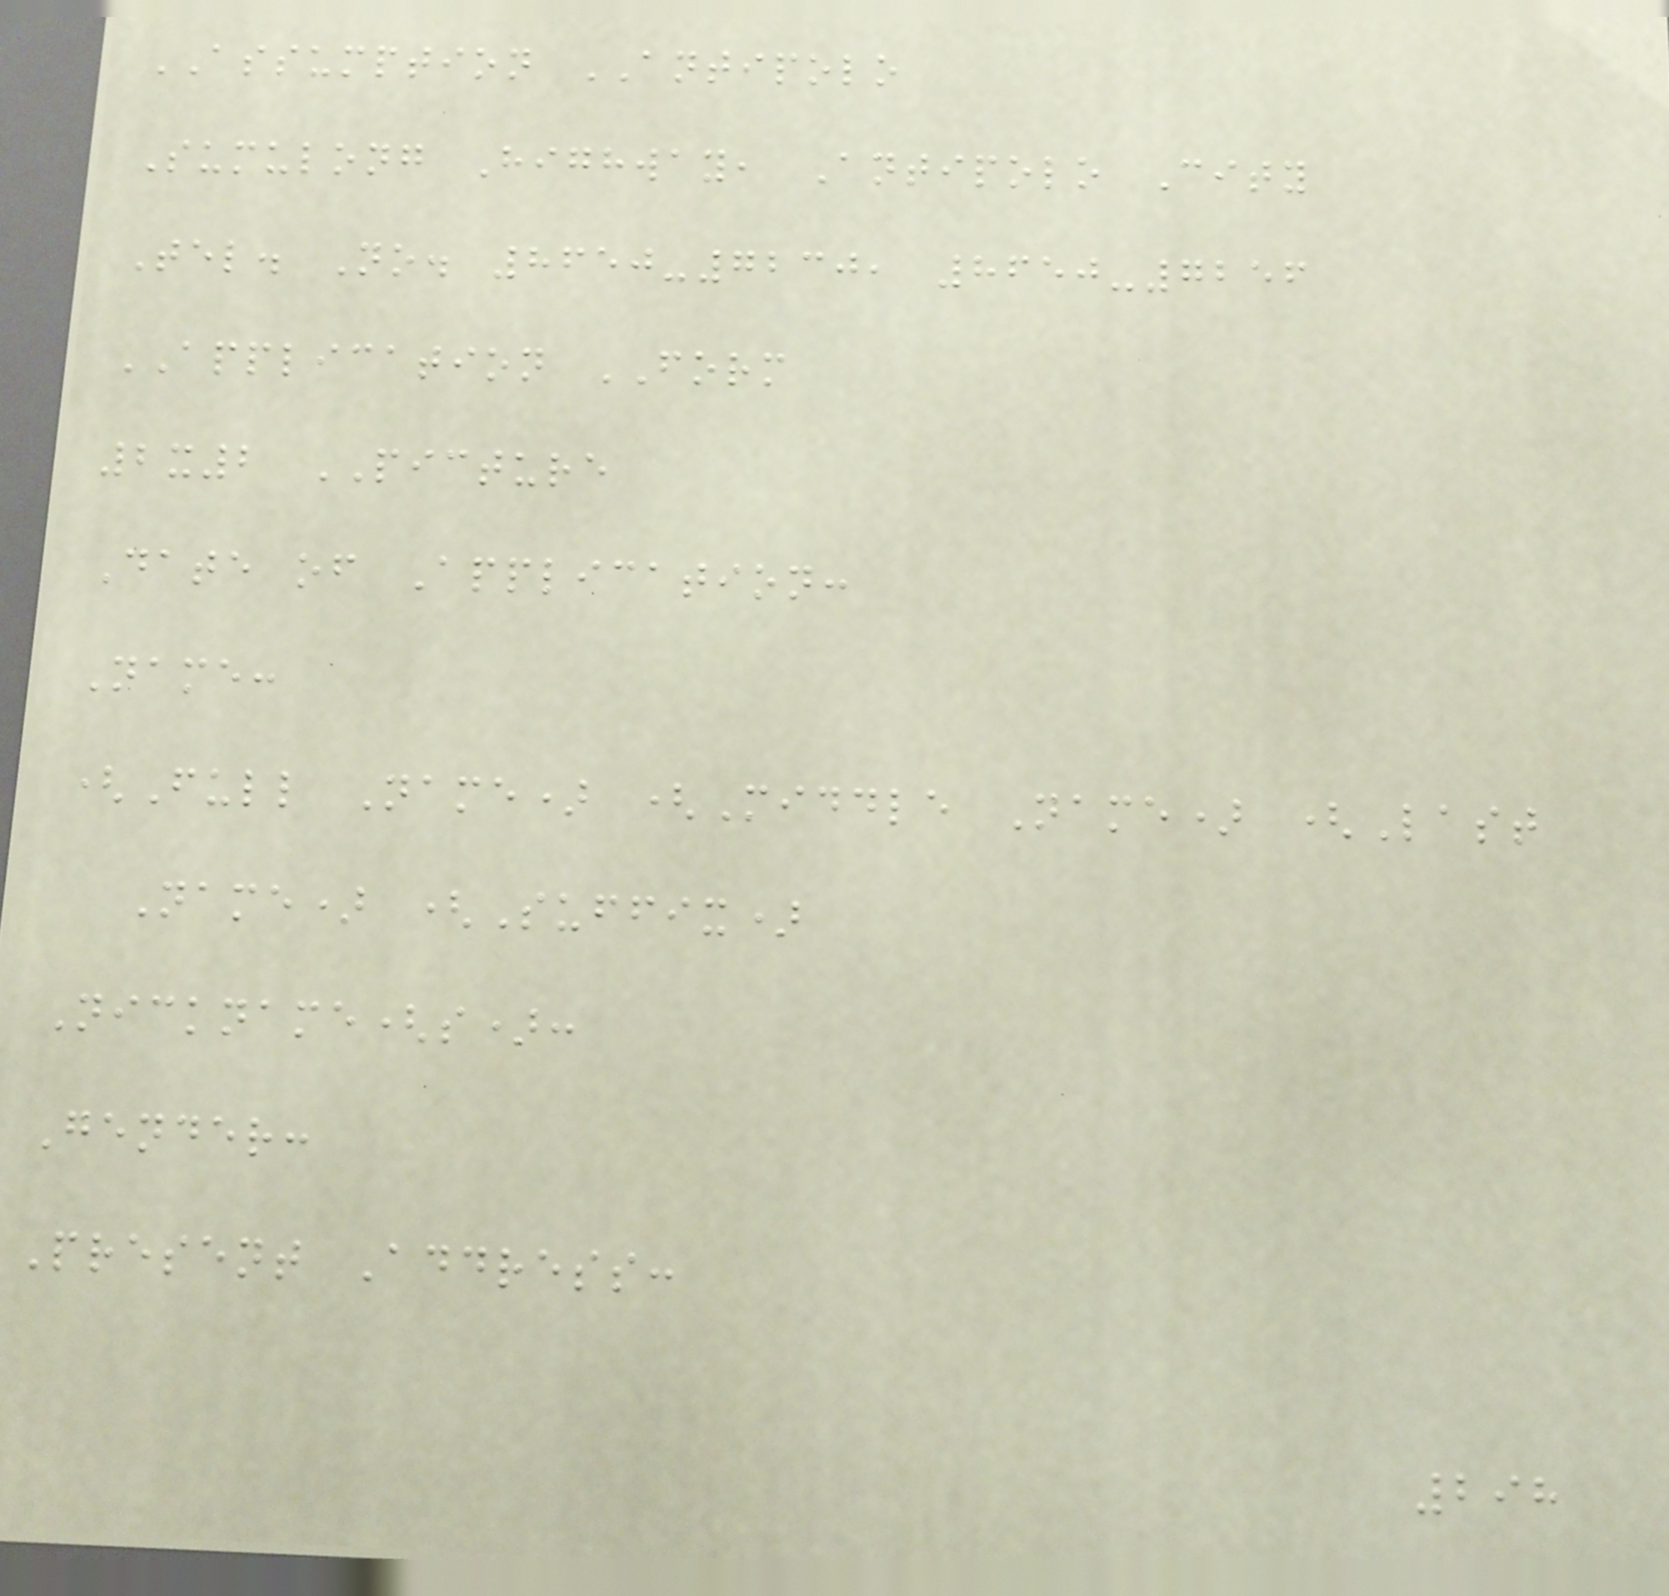ASSUMPTION ANTIPOLO
Sumulong Highway, Antipolo City
Tel. No. 8650-7230, 8650-7256
APPLICATION FORM
2x2 PICTURE
Date of Application:
Name:
(Full Name) (Middle Name) (Last
Name) (Suffix)
Nickname(s):
Gender:
Present Address:
298
